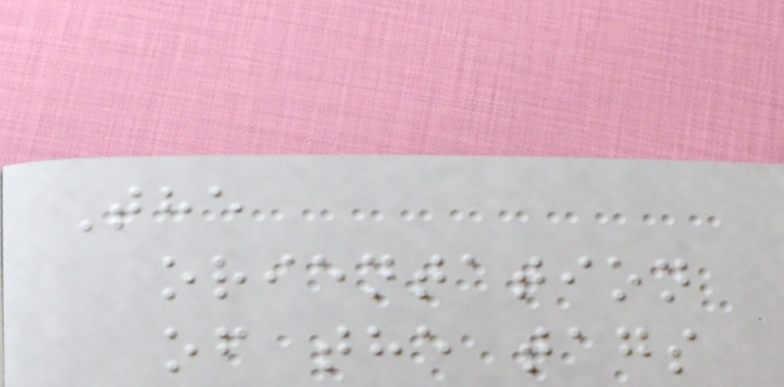The
orientation
of the tags
